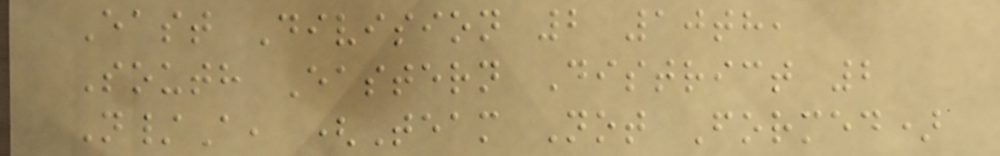East Division 2 10th,
South Eastern District 2
N/A, (Team Not Formed)
